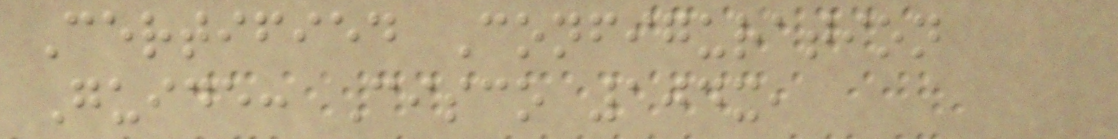Certified Configuration
Guide: Cisco 104x,
